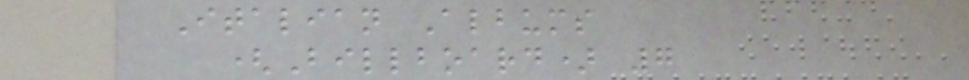Italian Albums
(Billboard) 7
